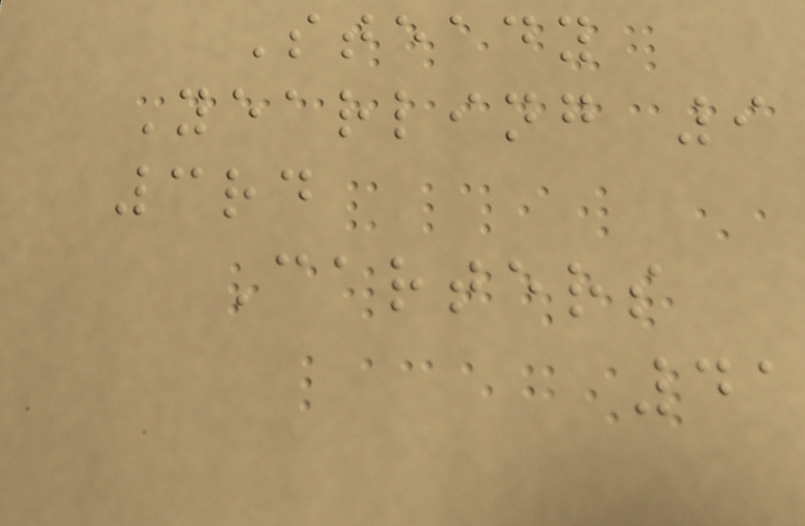Steady
Yearling 9
3rd
Carters
41
